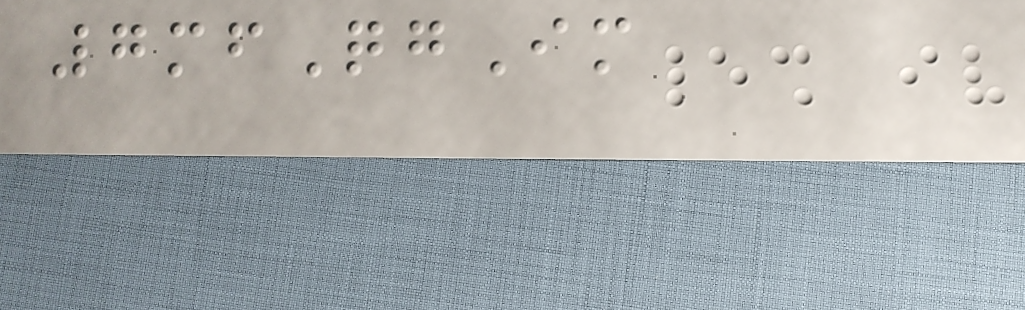7mfQgIm
